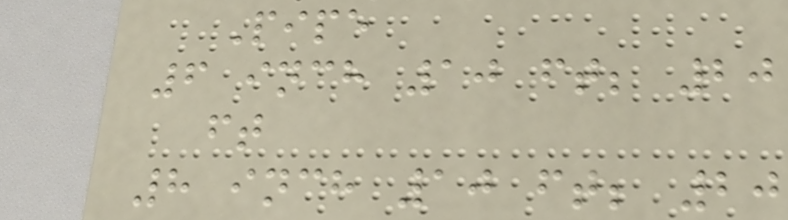Pipe
6 inch 10 ft; 20
ft
8 inch 10 ft; 20
